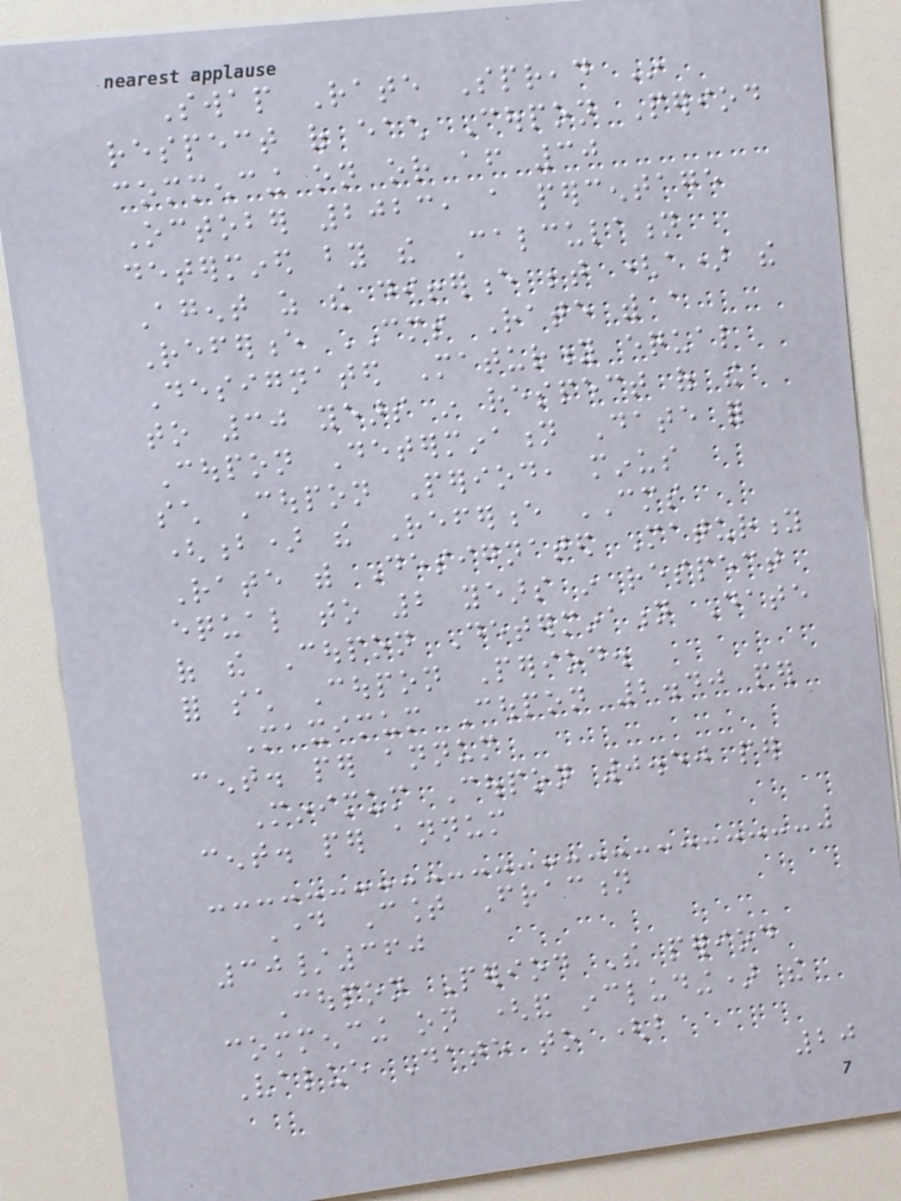Swap Rate Spread In
respect of each Coupon Period
commencing on or after 30
October 2023, a percentage
determined by the Calculation
Agent as the difference between (a) the
Reference CMS Rate with a
Designated Maturity equal
to 30 years in respect of the
Coupon Determination Date for
such Coupon Period, minus
(b) the Reference CMS
Rate with Designated Maturity
equal to 2 years in respect
of the Coupon Determination Date
for such Coupon Period.
Maximum Coupon 2.40 per
cent. per annum
Minimum Coupon 0.50 per
cent. per annum
Day Count Fraction
30/360
Coupon Period The period
commencing on (and including) the
Value Date to (but
20
